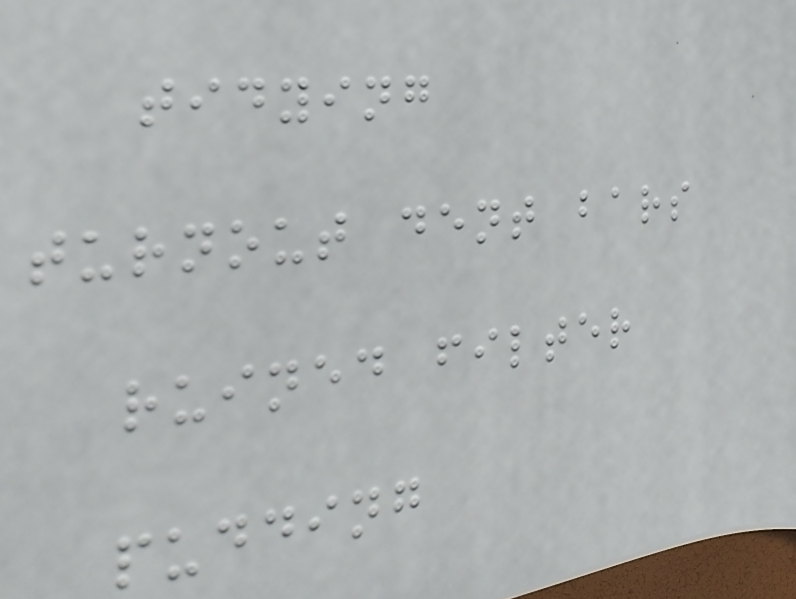tidying
turnout dent bars
ruined filter
pudding
